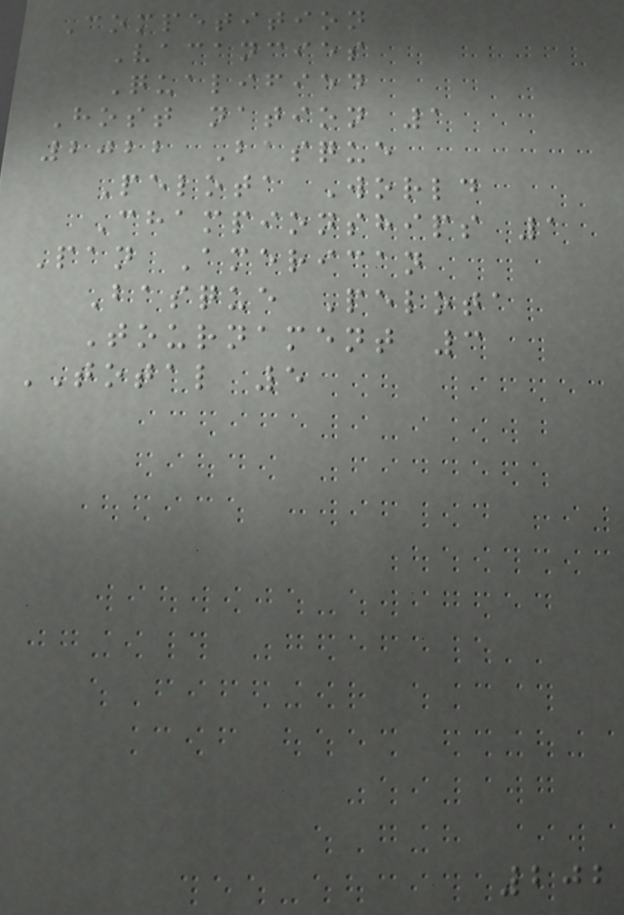Competition
Vacancies
Qualified
Host nation 1
2022 Basque
Pelota World
Championships 1
Pan American
Basque Pelota
Tournament 3
TOTAL 5
202
